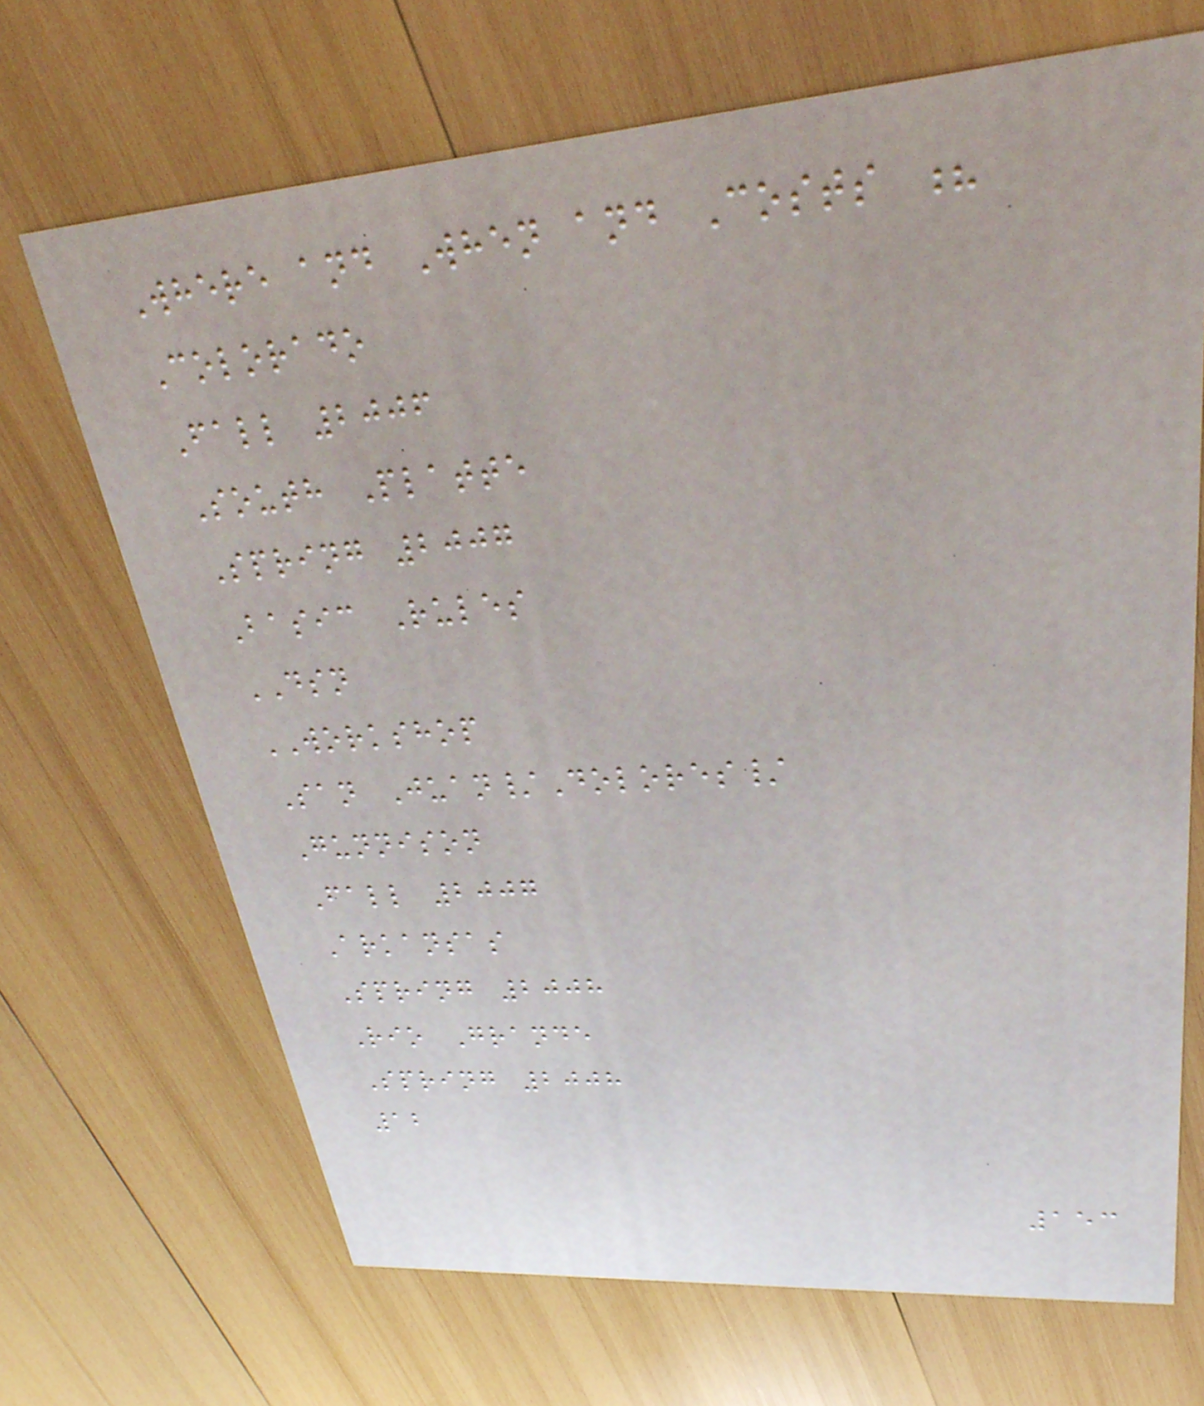Where and When and Costs ?
Colorado
Fall 2006
South Platte
Spring 2007
Basic Rules
DSN
WORKSHOP
San Juan/Dolores/
Gunnison
Fall 2007
Arkansas
Spring 2008
Rio Grande
Spring 2008
12
153
